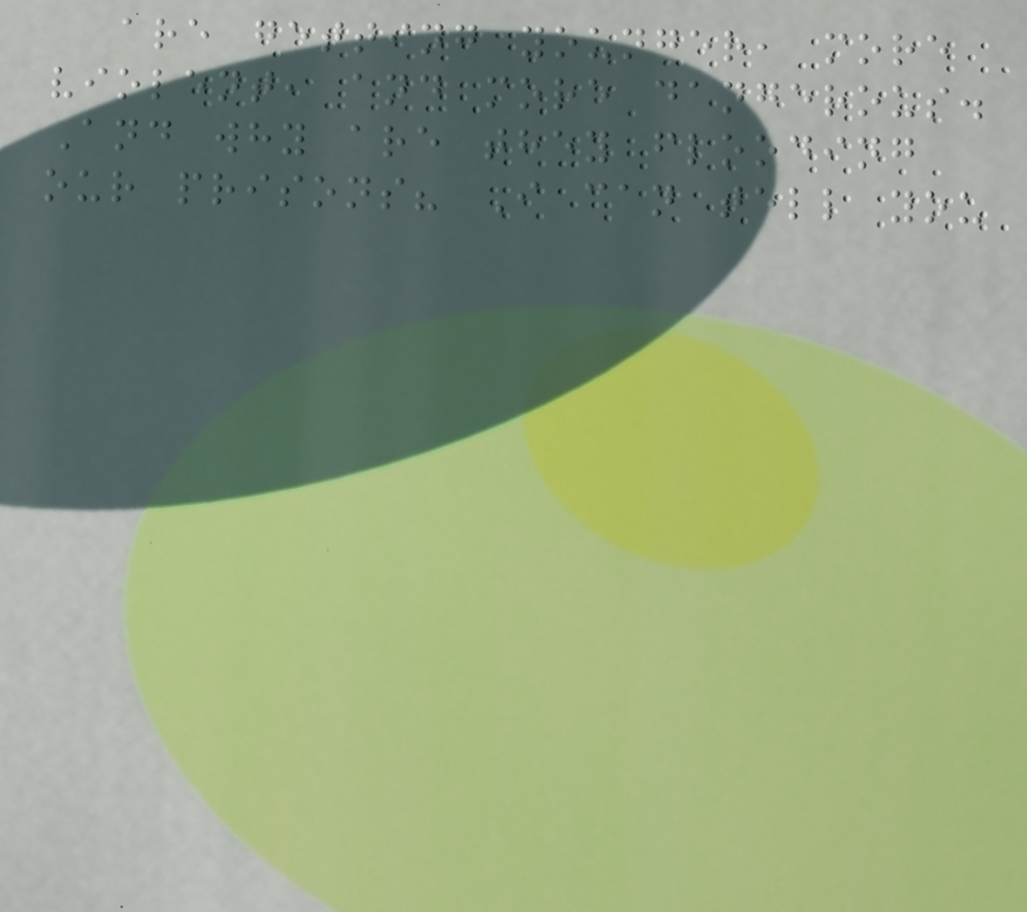are getting younger, more
violent, and more dangerous.
And why are they flooding
our prisons? I can tell you
